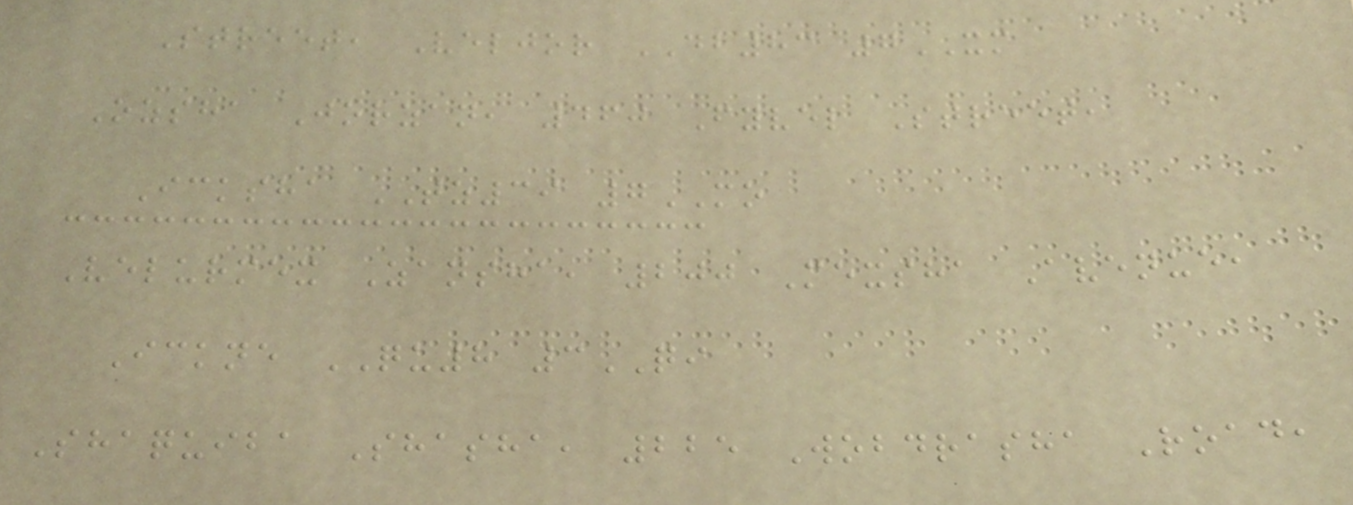Street, Veljor DB83 7XM
Ozsha Jorzan, 460 Fyvel Street,
Icksha TZ39 7MO
Velurmex Zansha, 200 Mexsha Avenue,
Ickne QU8 3QI
Shaquiba Shasha, 225 Wobdrasha Road,
